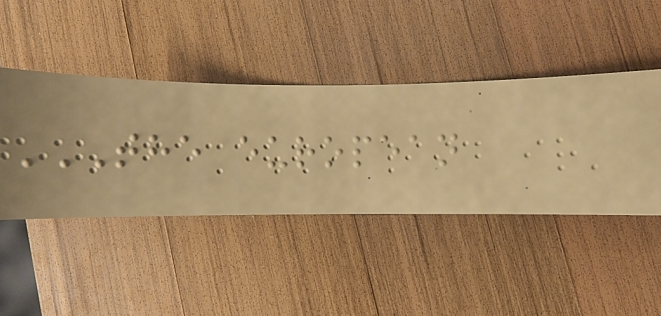THE EUROPEAN
